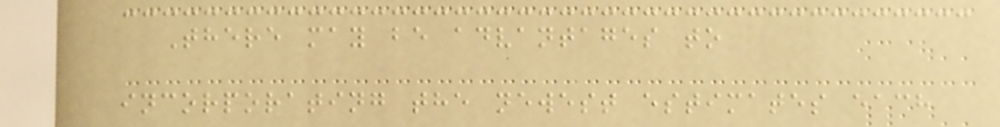There may be advantages to
incorporating the newest estimates each
